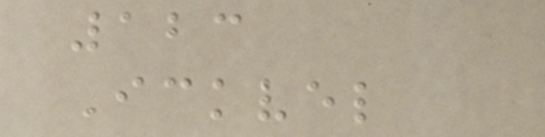123
Ickvel
